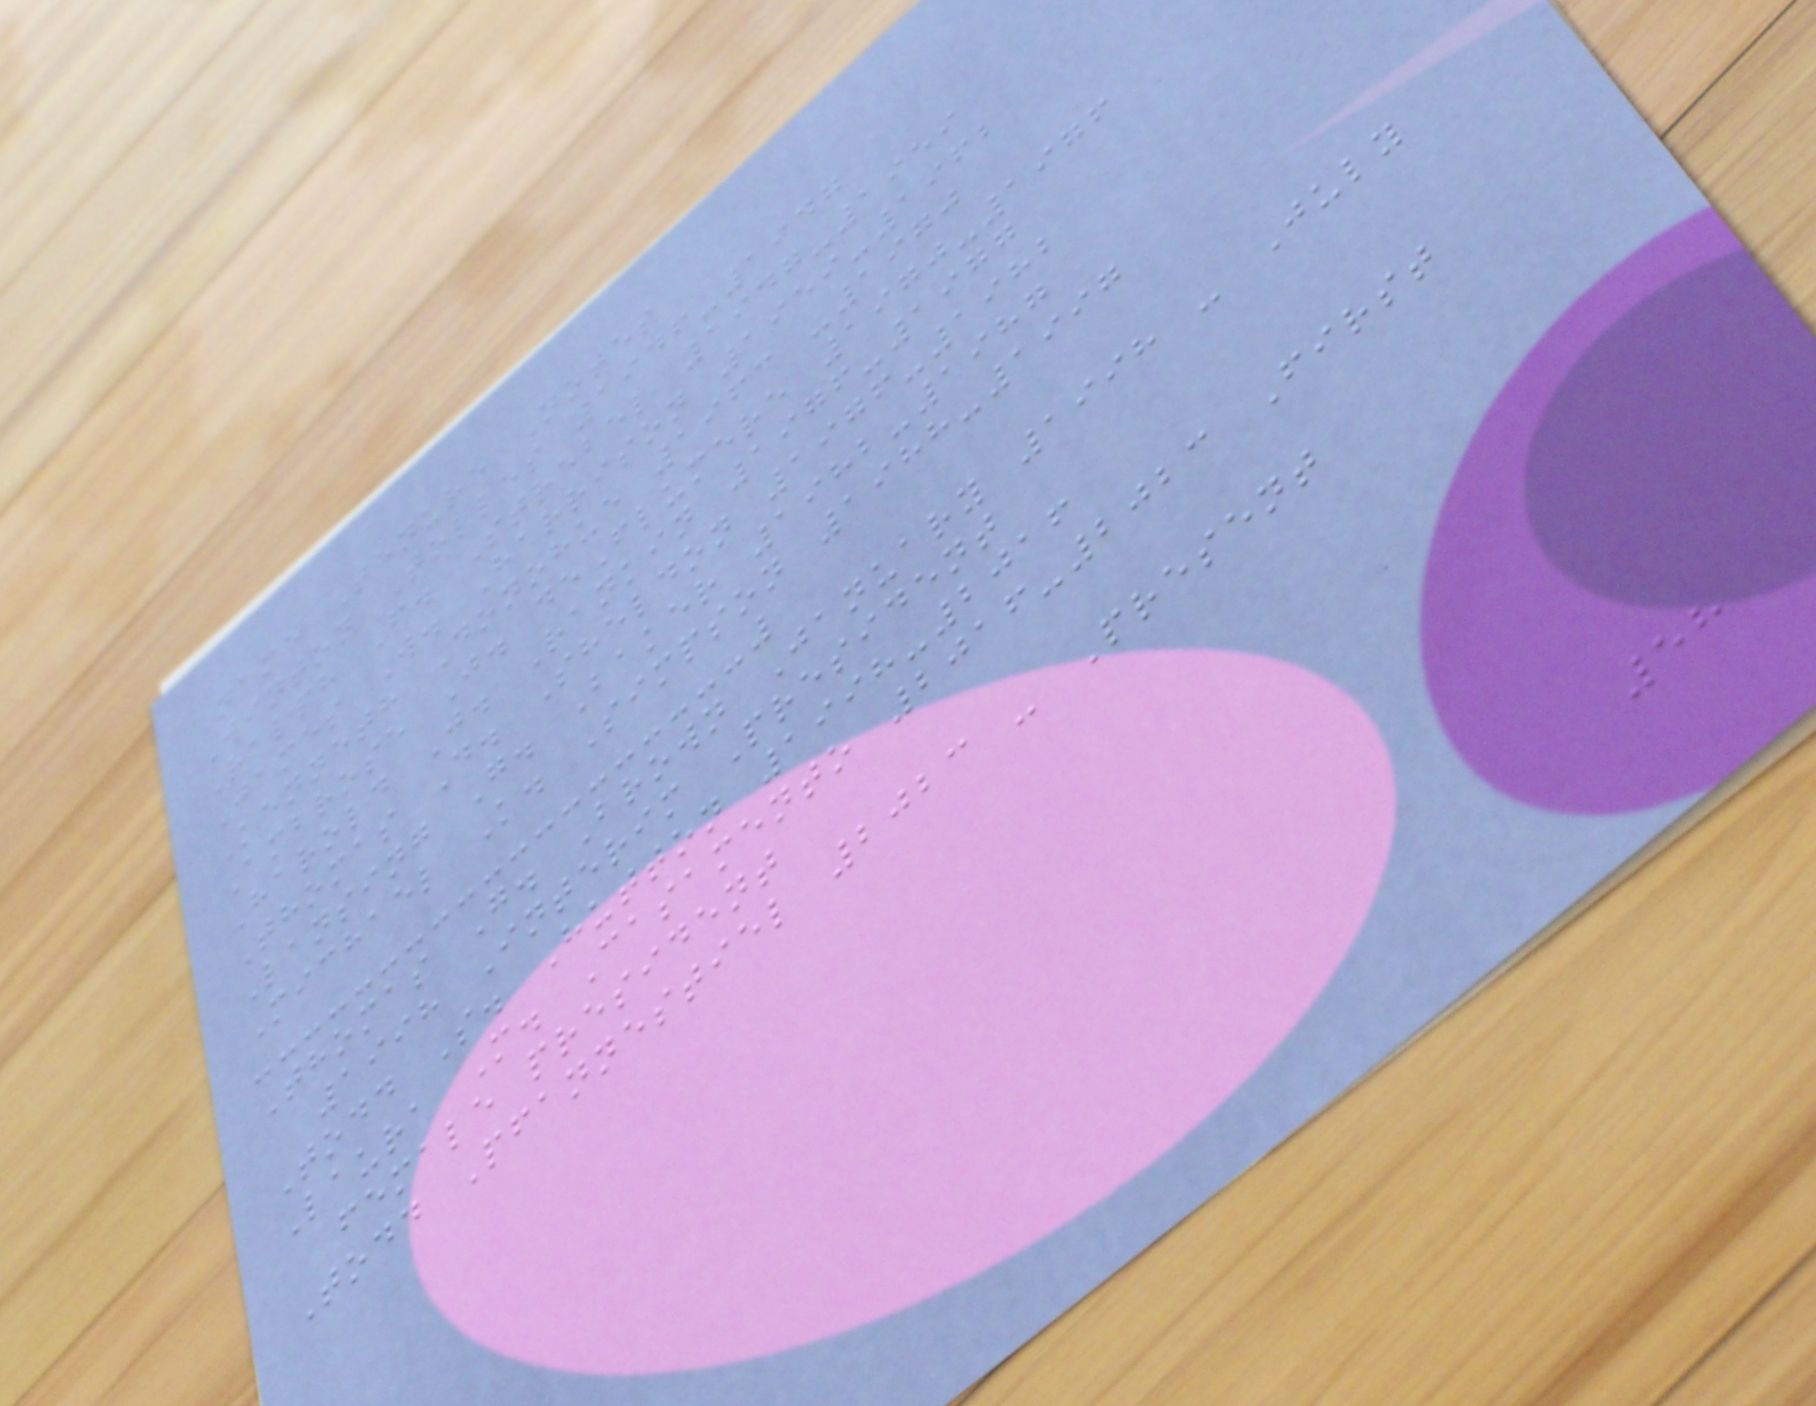Name Tenure Notes
Winton Tolles 1946-1947
Ralph F. Strebel 1947-1959
James W. Harrison 1959-1962
Kenneth Donohue 1963 -1970
Ambrose J. deFlumere 1970-1976
Harold J. Rankin 1976-1977
Thomas D. Sheldon 1976-1982
Lansing G. Baker 1982-1987
Michael K. Simpson 1988-1997
Thomas G. Brown January 1998 - July
1998 Interim President
Todd S. Hutton 1998-2016
Laura M. Casamento 2016-2023 First
female president
Todd Pfannestiel 2023 - Present
58
